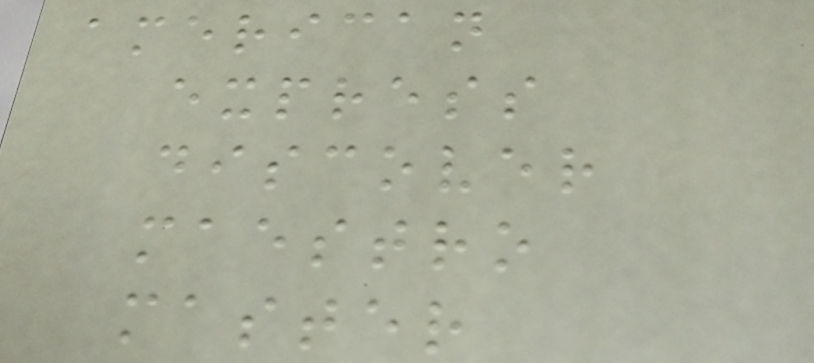american
express
discover
maestro
master
